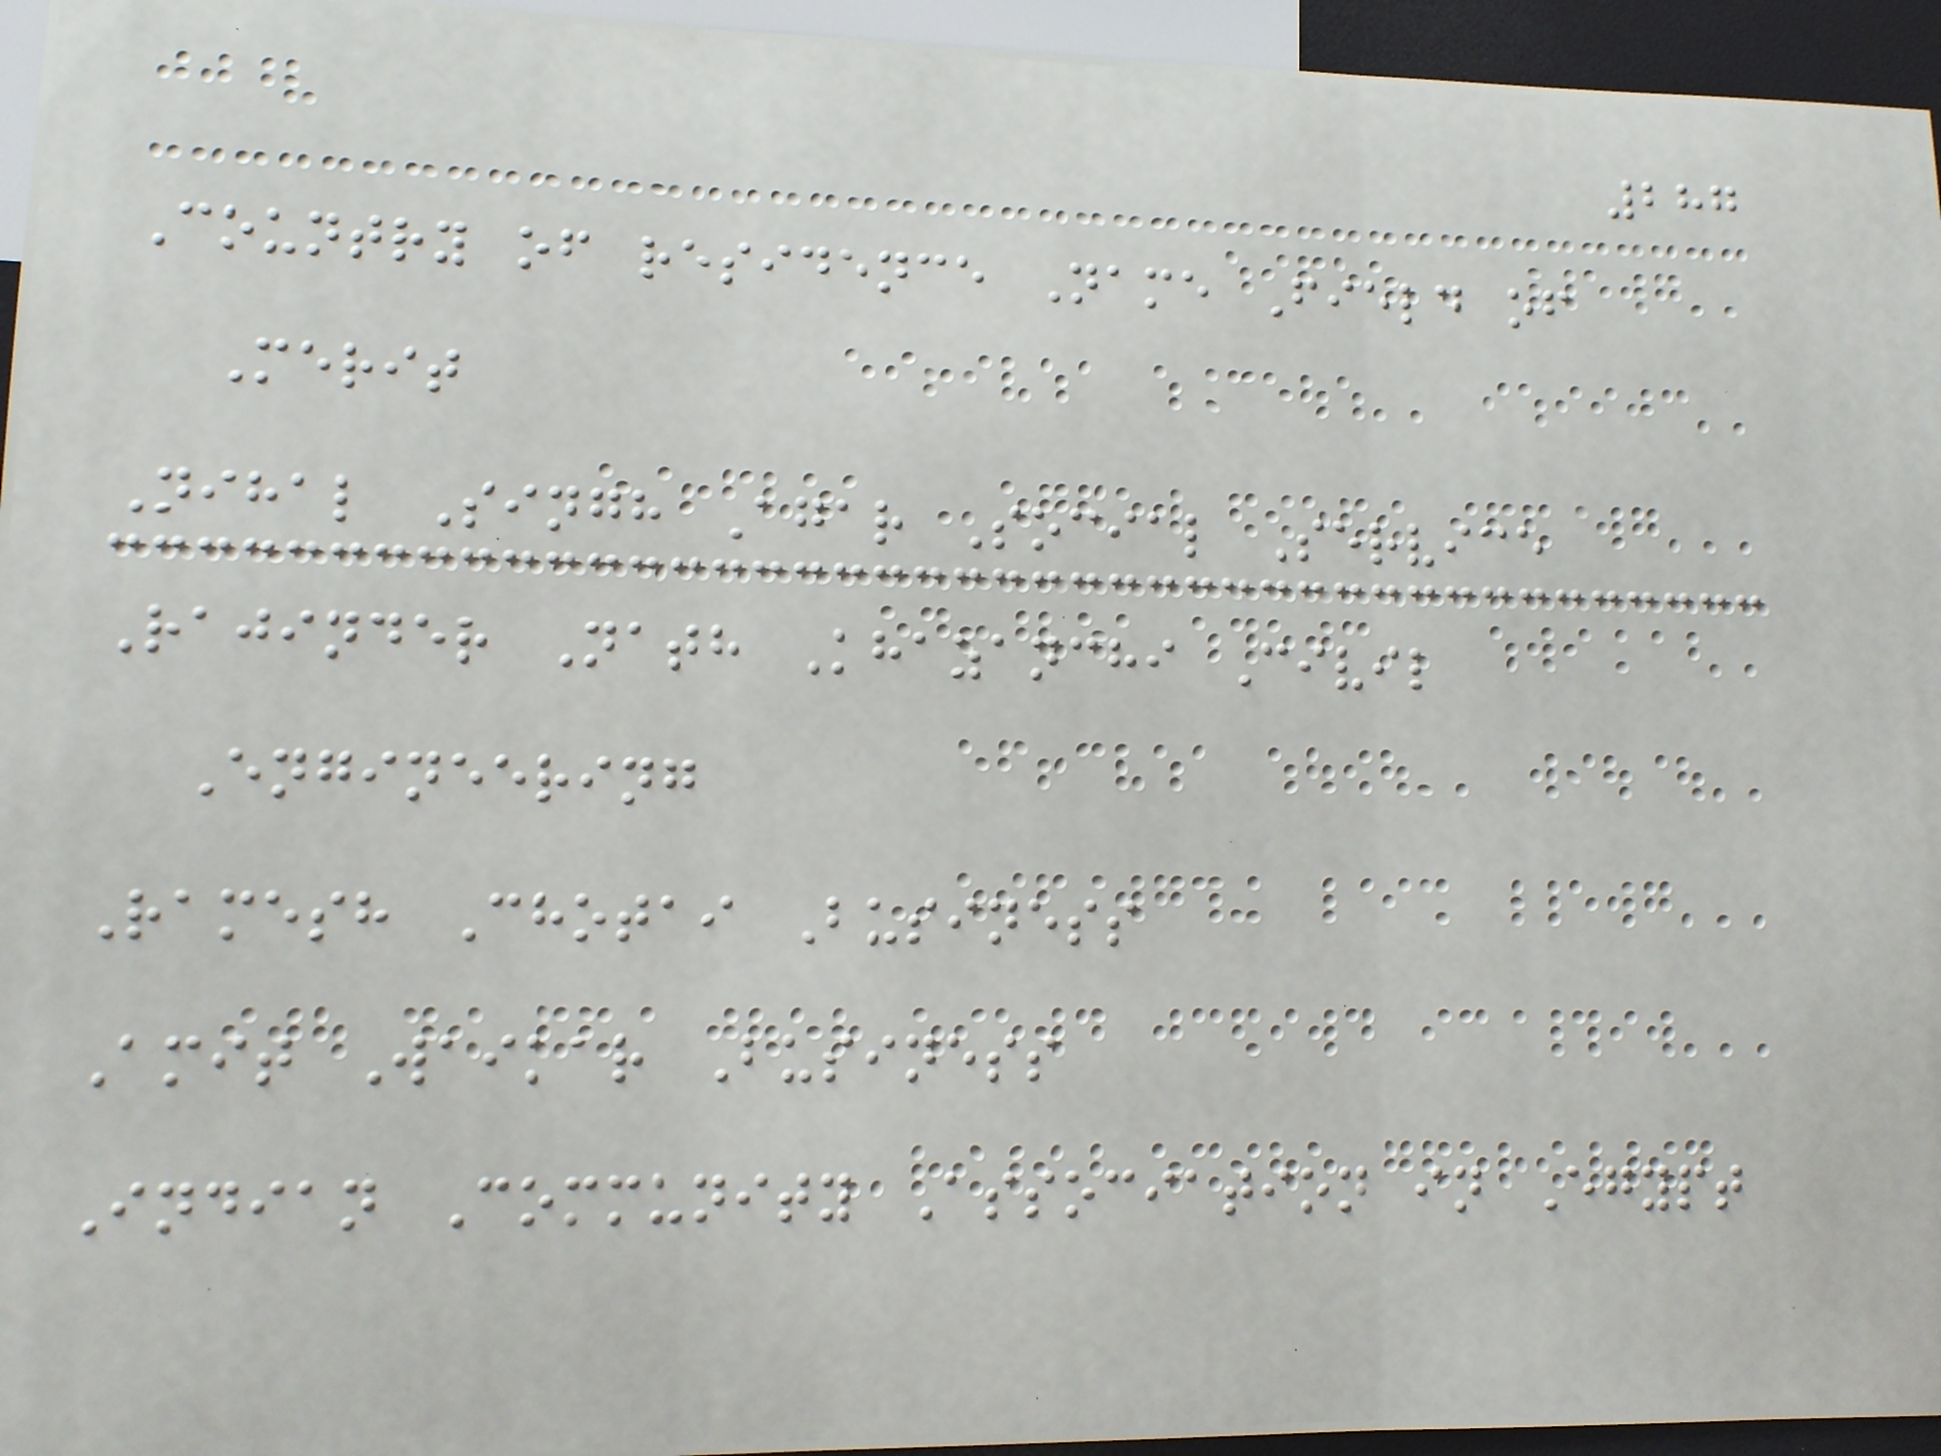287
Country of residence Name Field of
Merit
Nihal Singh Agar Social Service
Rajinder Nath Khazanchi Civil
Engineering
Ramesh Chotai Business
Amit Waikar Business
Indian Community Association in Egypt
